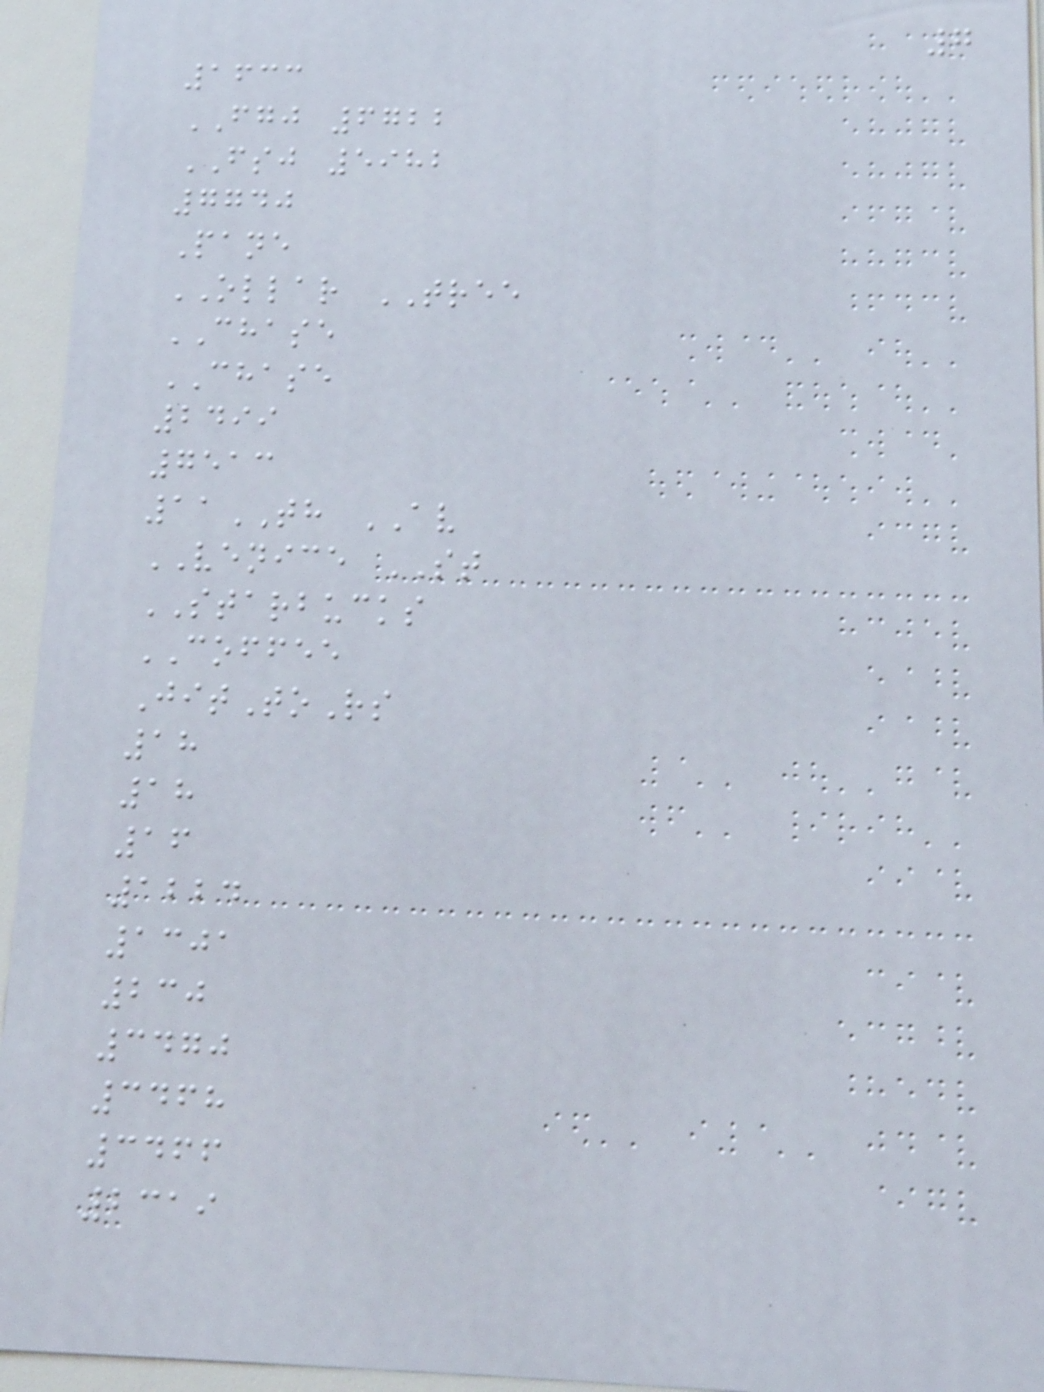7
1633
FGJ 6722
FSJ 5982
7740
Pane
OLLAR TREE
CHASE
CHASE
2499
7513
11TH AV
VENICE ST
STARBUCKS
COFFEE
JitToRs
18
18
16
1224
1301
230
3470
3468
3466
2319
